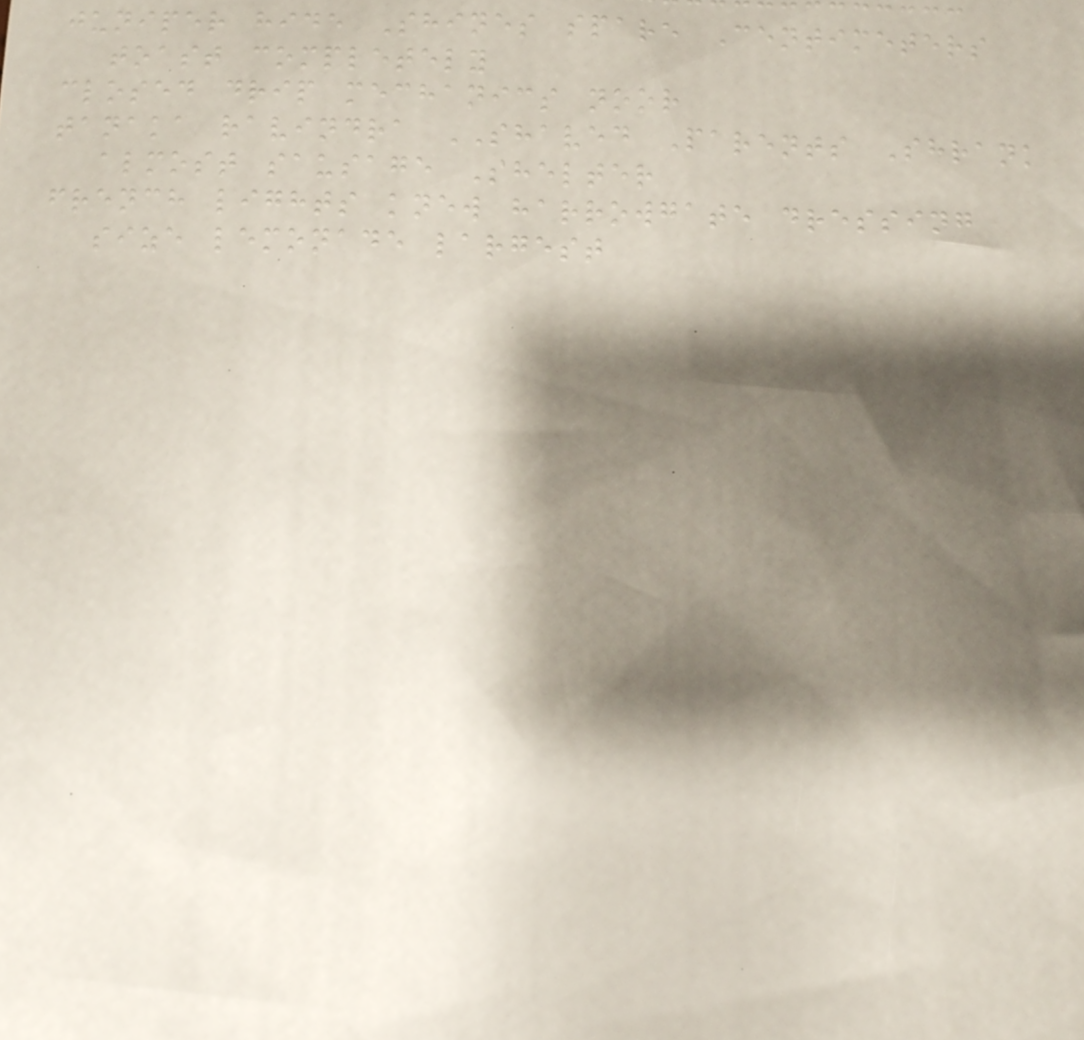juniper hide Shines spare Centimeters
toast completely
closed drip mechanics noor
tanaka ravindra SHAVED Parents Shrank
almost sausage Shelter
french lights knew harrowgate dressing
size lemonade largest
